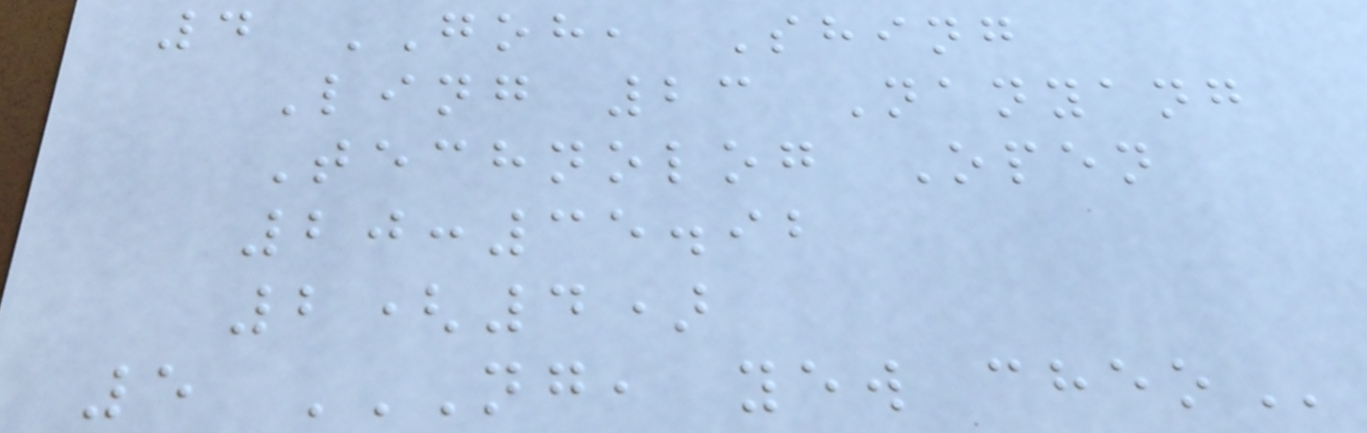4 GOH, Shing
Ling 23 Nanyang
Technolog Open
20:35.92
2(4)
5 NG, YEW CHEO
